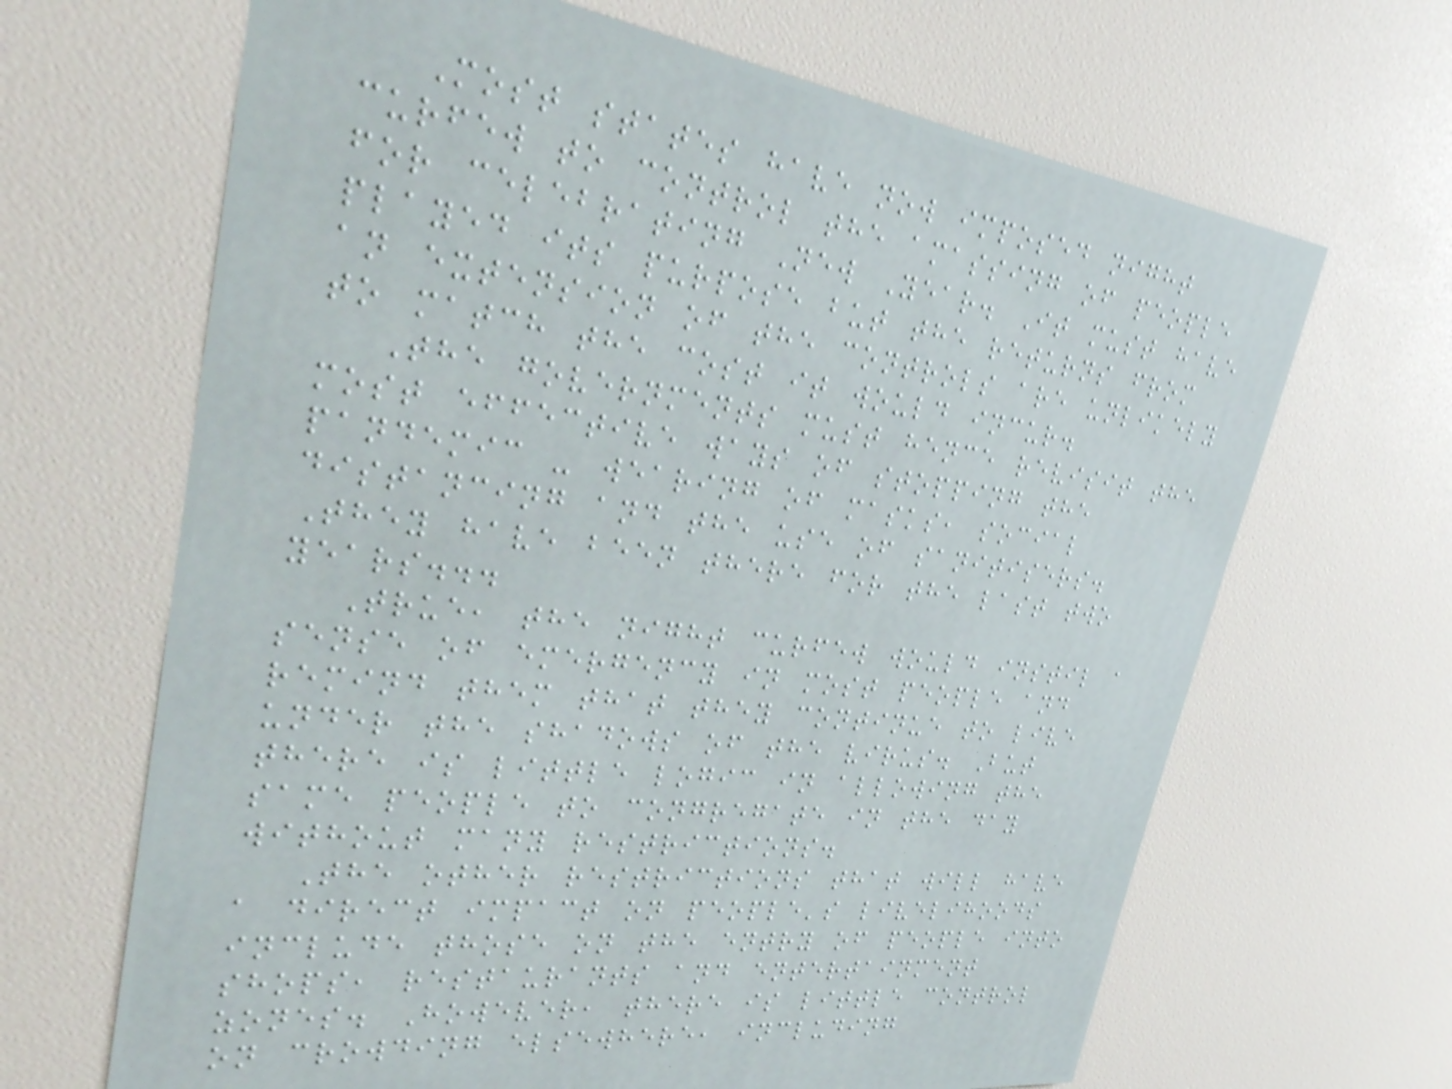Most states have now imposed night
curfew to control the amassing of people
for celebrating New Year. It must have
played its purpose but the returns from
an extension of the controls are unlikely
to match the cost it would incur.
The governments must hence revisit the
most effective ways of stopping the
pandemic - wearing of masks, social
distancing and the use of sanitisers.
They have been there for the last two
years...
True, the night curfew would instil a
sense of emergency in most people and
remind them that they continue to live
under the shadows of the virus. But
there is little logic in allowing the
same people to congregate in the day
without many restrictions.
The other restrictions that will have
a direct impact on people's livelihoods
include those on the entry of people into
shops, restaurants and entertainment
zones. However, there is little control
on crowding elsewhere, including
